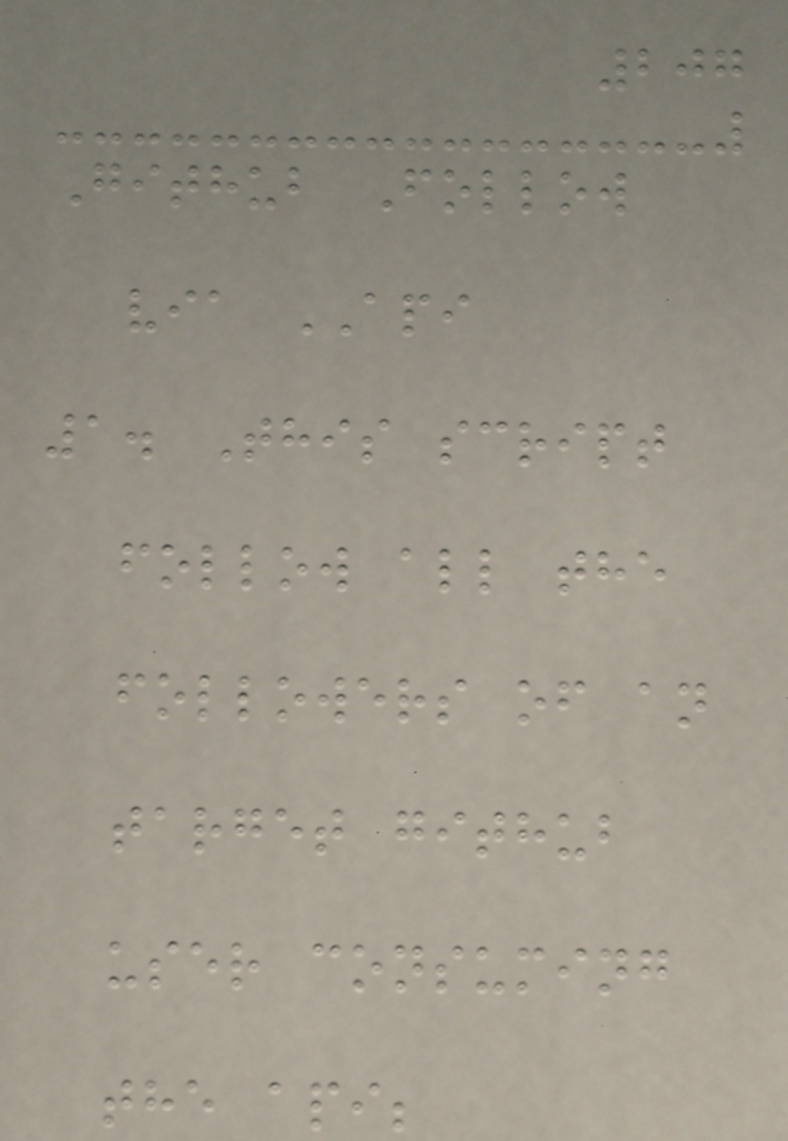207
Github Follow
via API
1. This script
follow all the
followers of an
target github
user consuming
the api;
